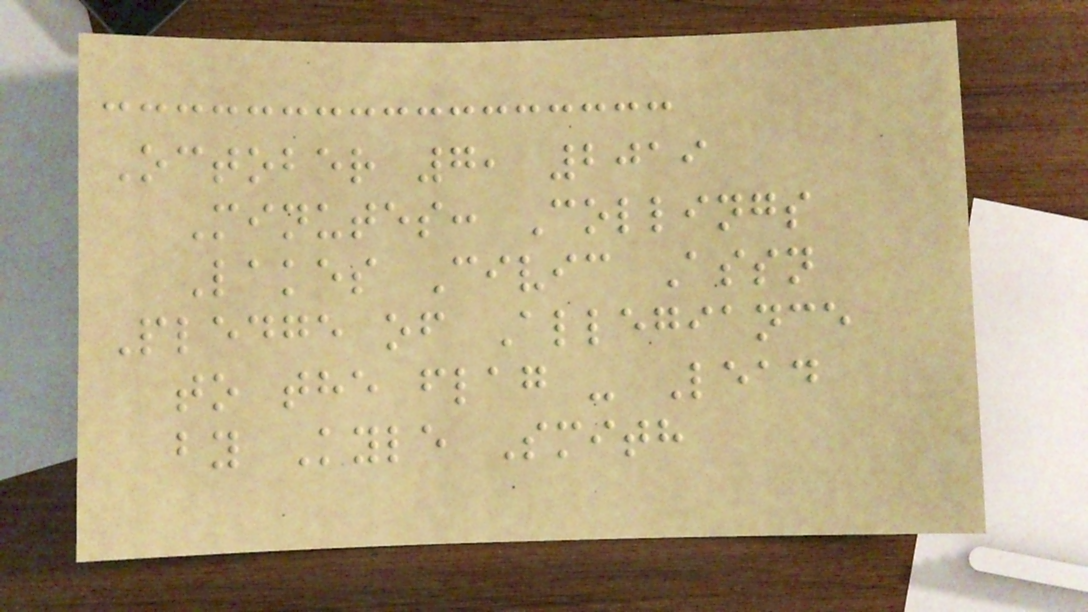October 7, 2019
Minutes: Collings
Lakes Civic Assn
Pledge of Allegiance
to the flag - Lead
by Kyle Smith
